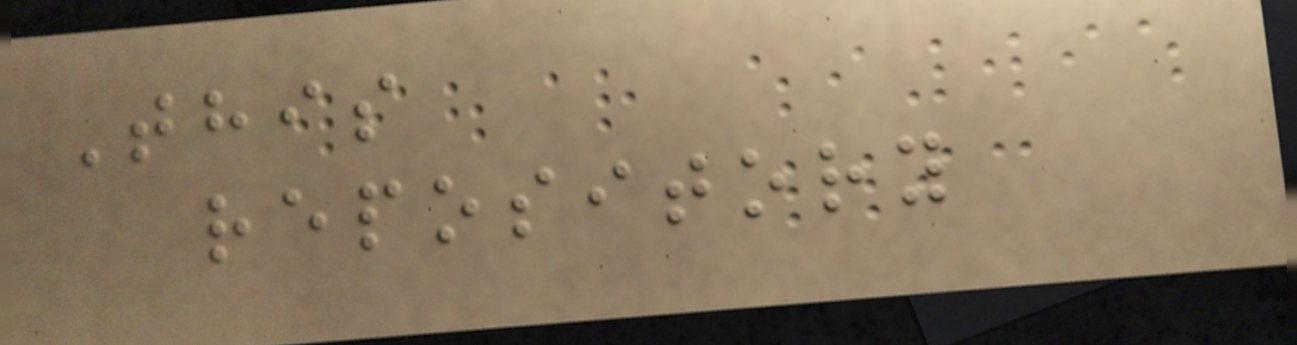This
repository
